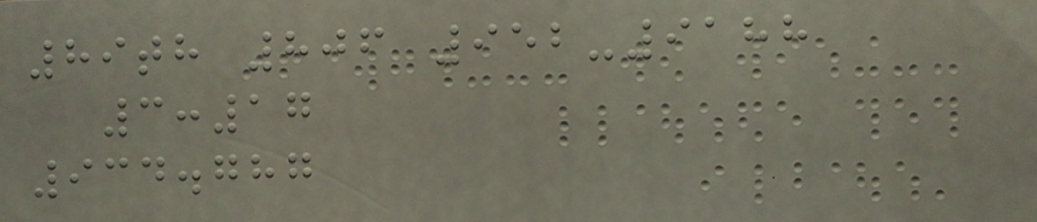89th 806 952-9188
3:17
934.787
